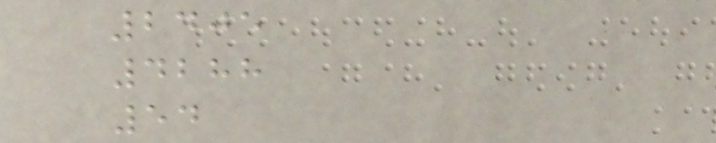2405
4288
54
